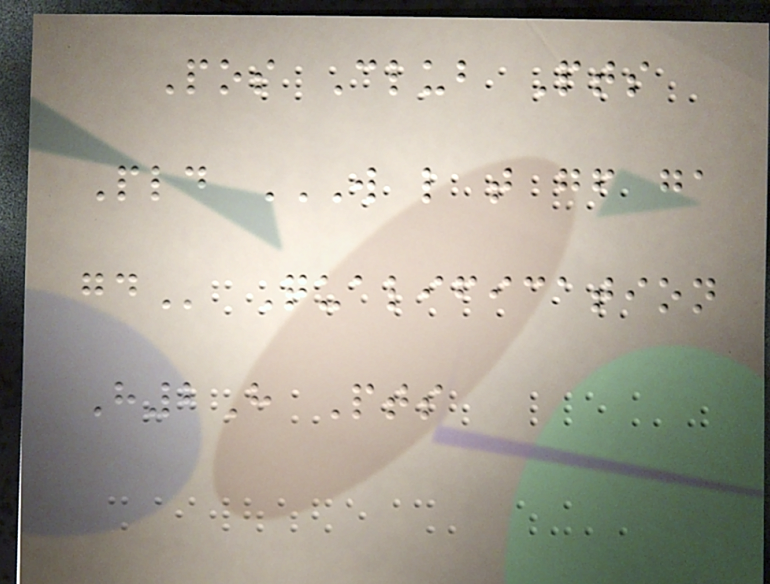Pos Club Pts
Pld W L T GF GA
GD Qualification
H2H Pts
